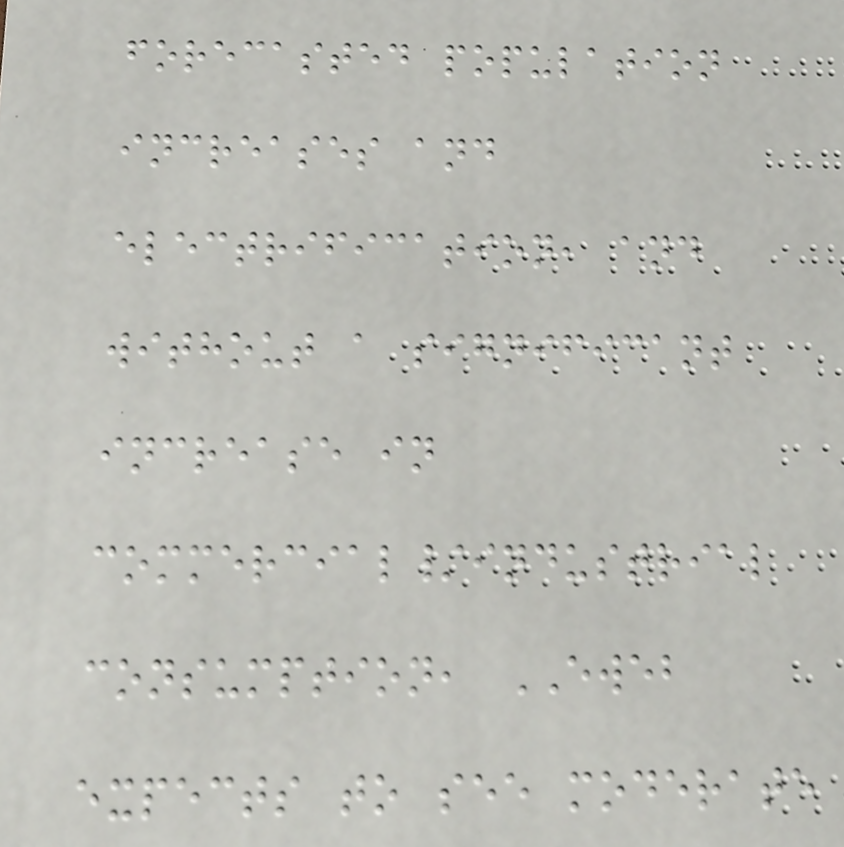forecasted population
increases and
electrification, and
without a significant
increase in
commercial/industrial
consumption, EWEB
expects to see moderate
